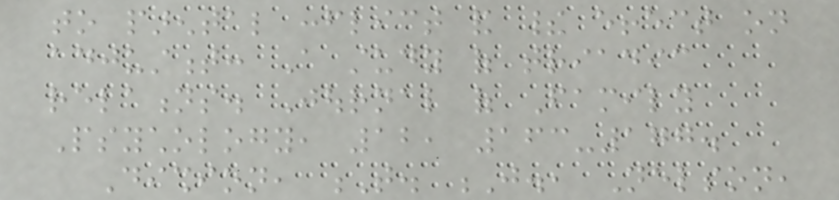to parental conflict and their effect on
adjustment: A study of triadic
relations. Journal of Family
Psychology, 12, 163-177.
Dishion, T. J., Nelson,
